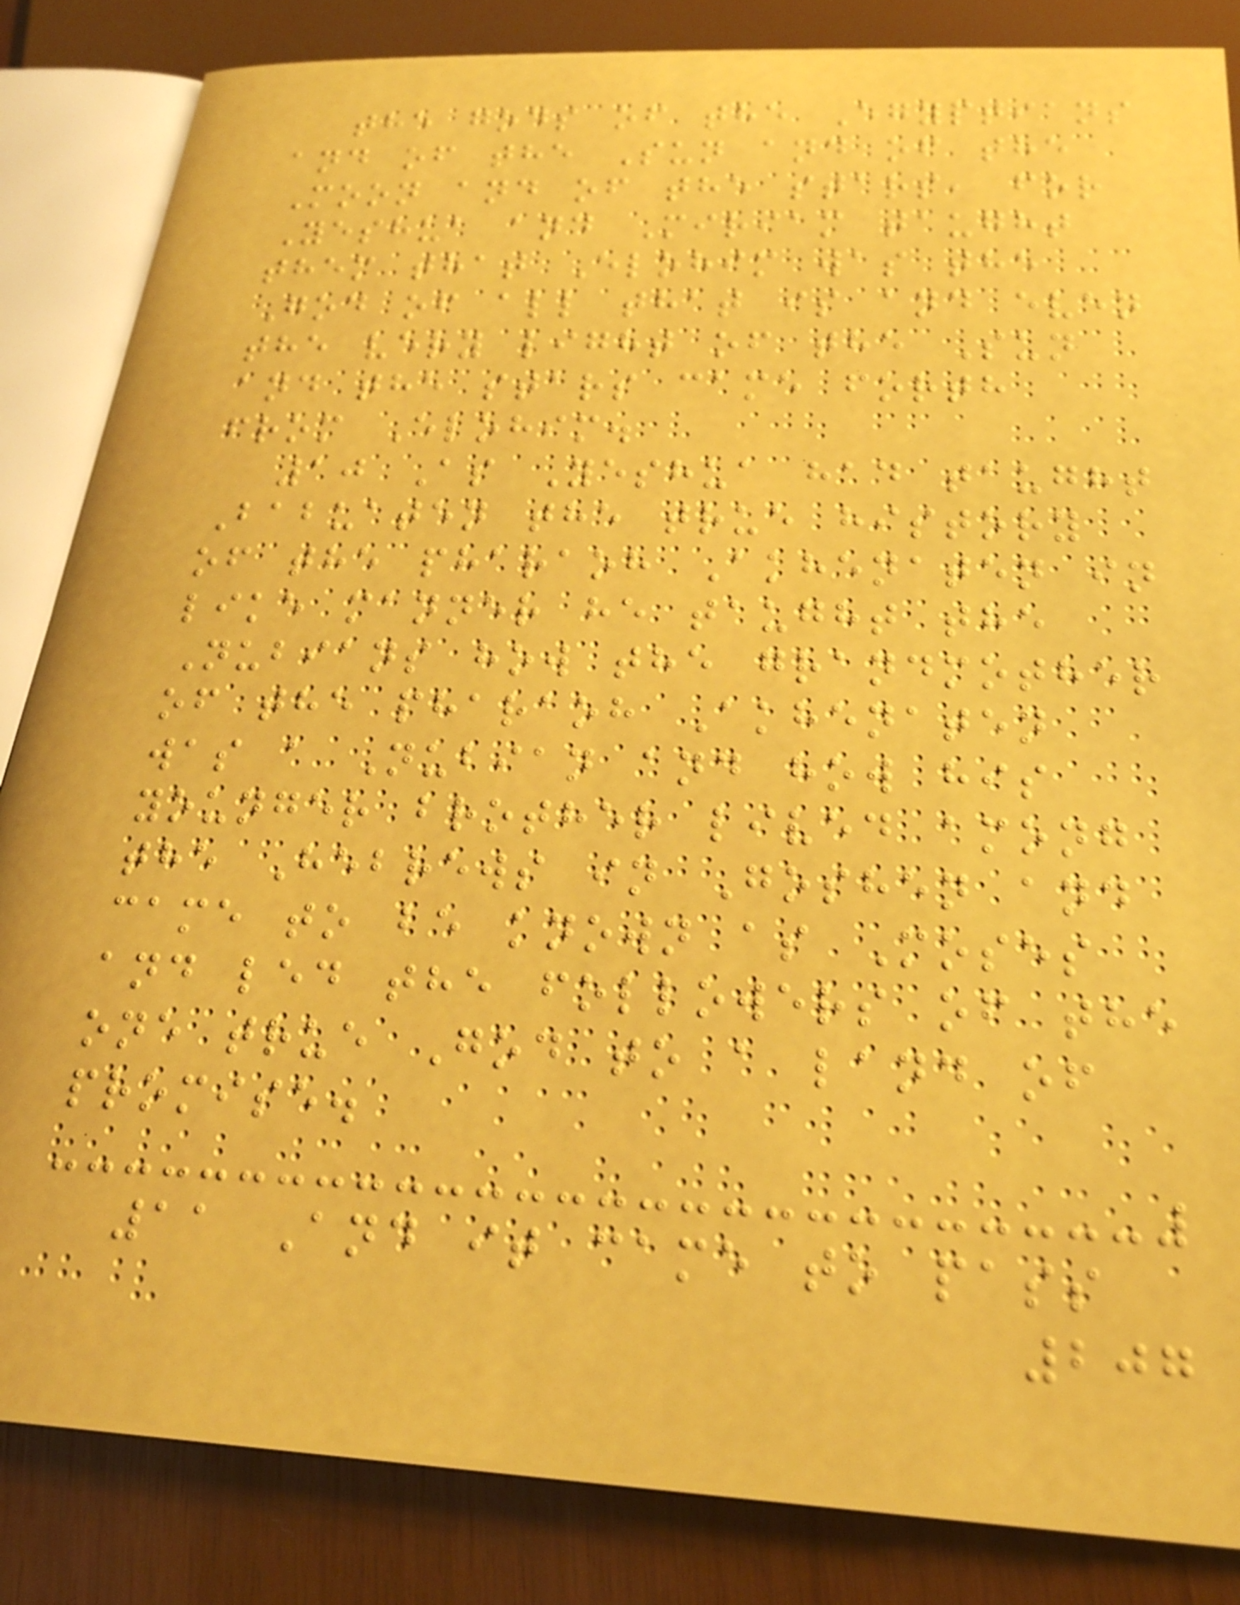the gods of the Egyptians
and of the Sun and of the
Moon and of the stars, for
Yeshua and Miriam taught
them that Elohim was the
God of all that is and even
the very light of the Sun
and the stars came forth
from Elohim.
10 As Yeshua had taught
Babuaten the true history
of the pharaoh Akhenaten in
like manner he taught the
Nubians how the grandmother
of the pharaoh Akhenaten
was a Nubian and how his
younger brother lived among
the Hebrews in Goshen and
came to be known as Moses
and led the followers of the
one true God to a land of
promise.
11 And it came to pass
207
